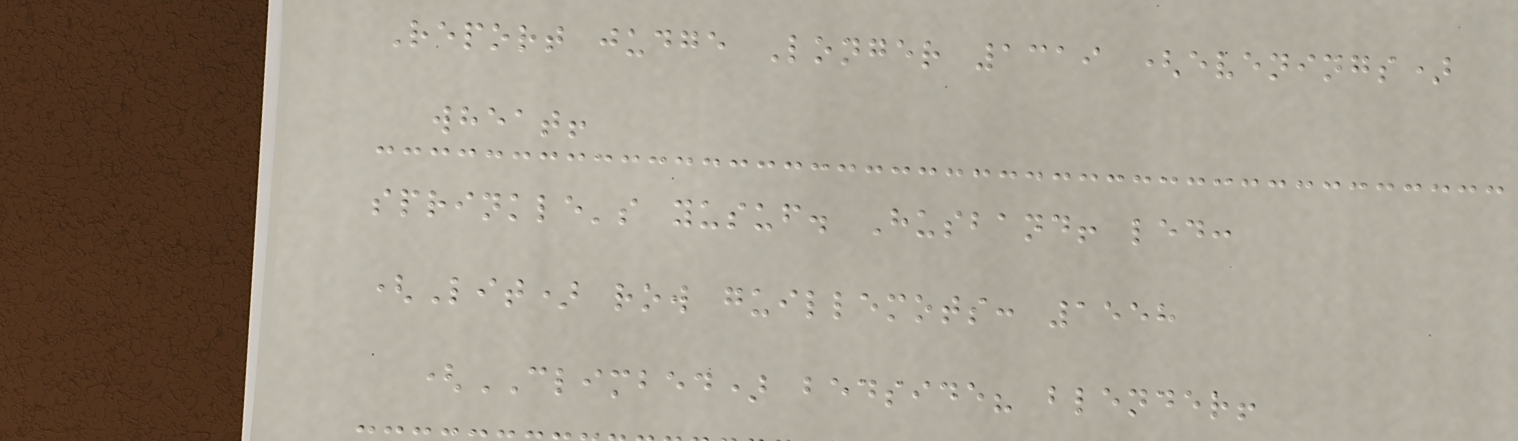Report judge Longer 1319 (evenings)
wheat!
sprinkle's yusuf. Husband! led:
(Lit) row guillemots: 1558
(CLIMBED) bedside? blender!
